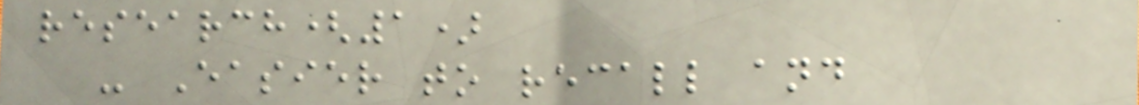research(1)
- Easier to recall and
